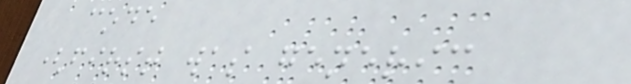code
(first was generic
